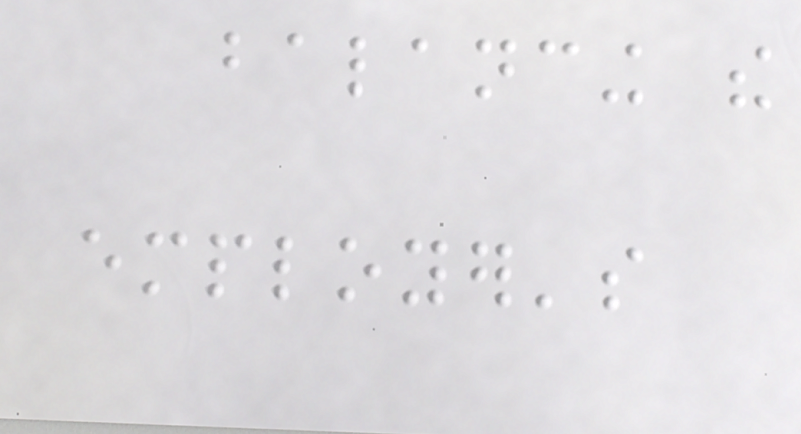balancing the
employer's
